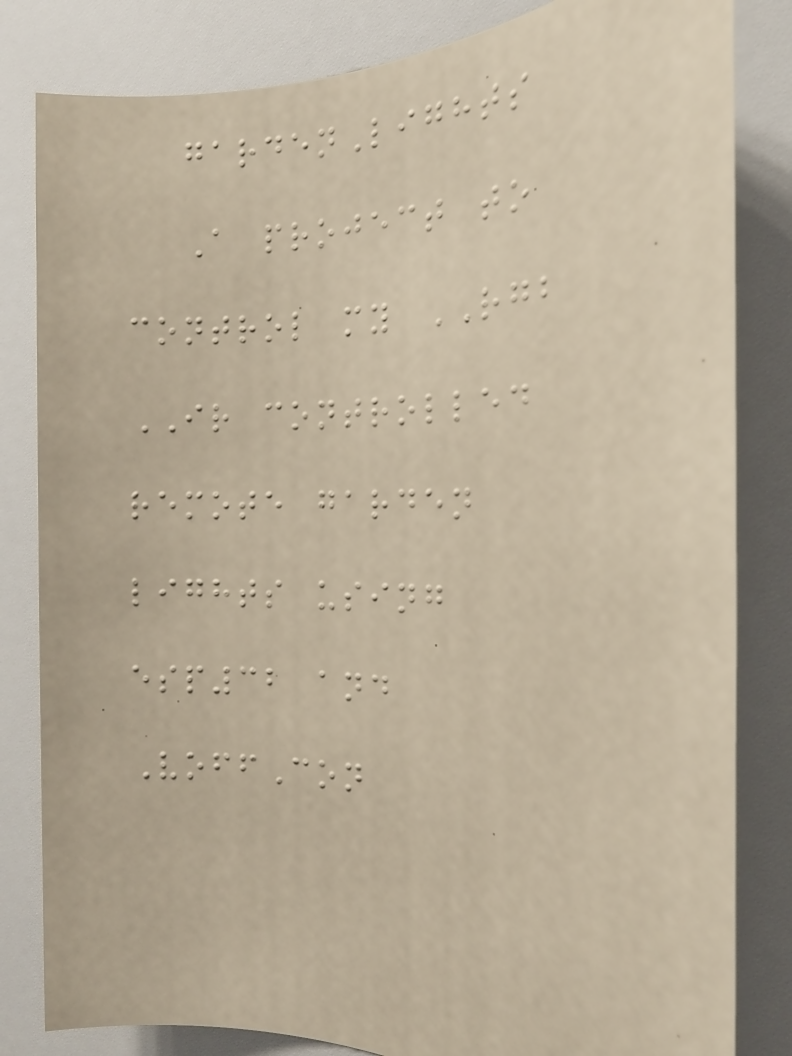gardenLights
A project to
control my RGB
IR controlled
remote garden
lights using
esp32 and
VoffCon
